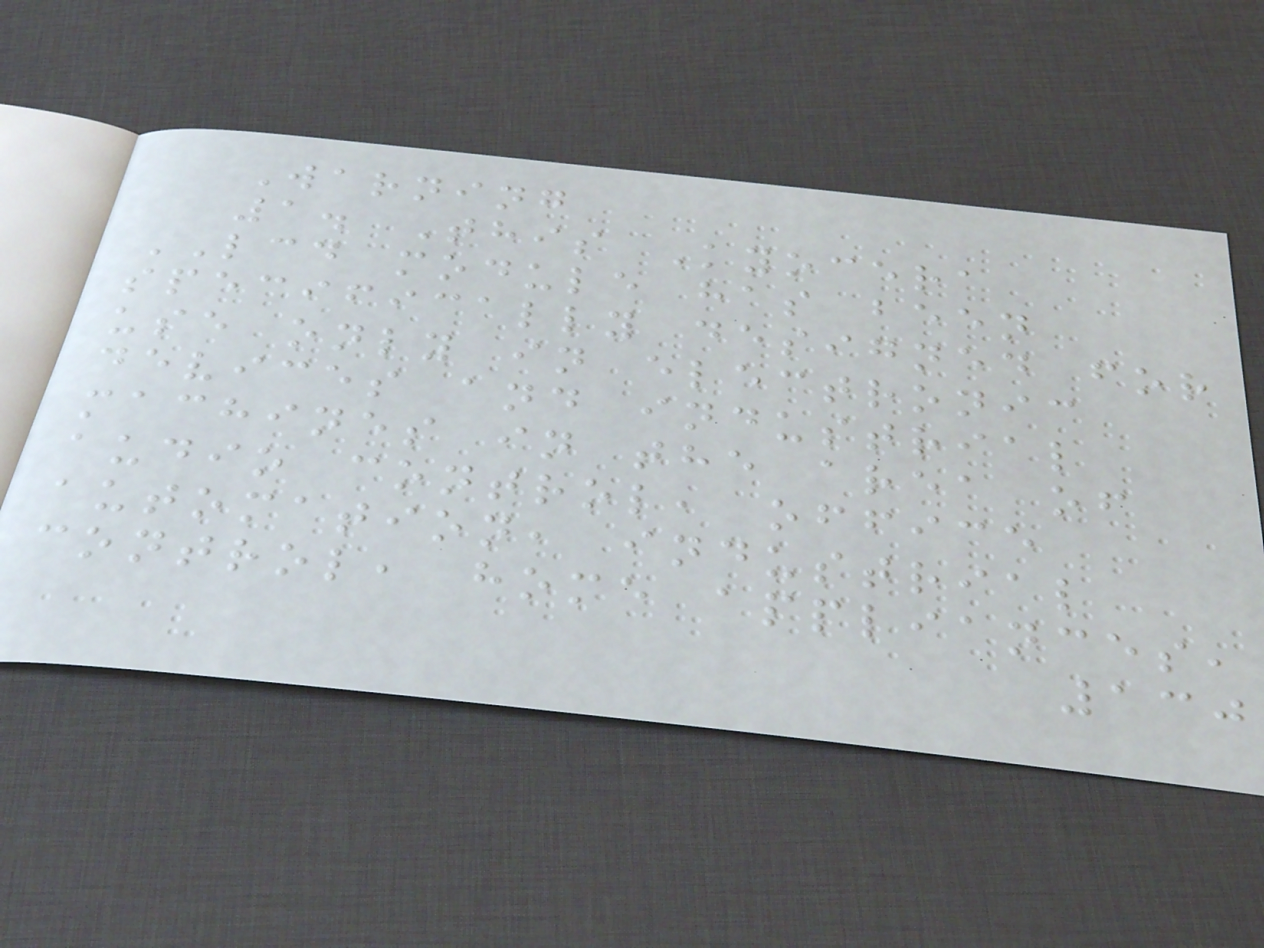Warning
1. This Kyocera
LCD module has been
specifically designed for
use only in electronic
devices and industrial
machines in the area of
audio control, office
automation, industrial
control, home appliances,
130
